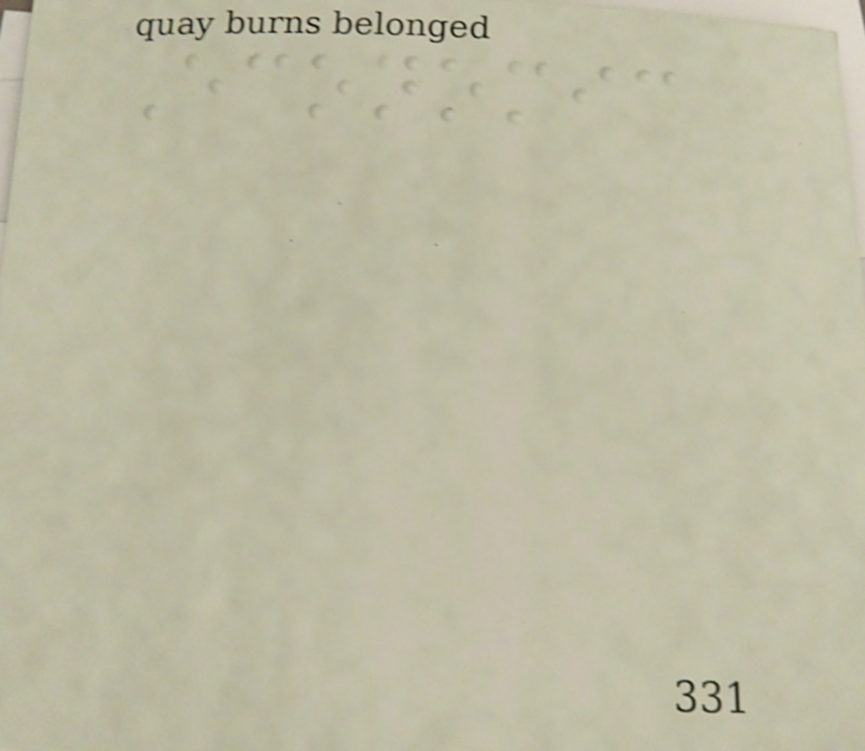Economic
